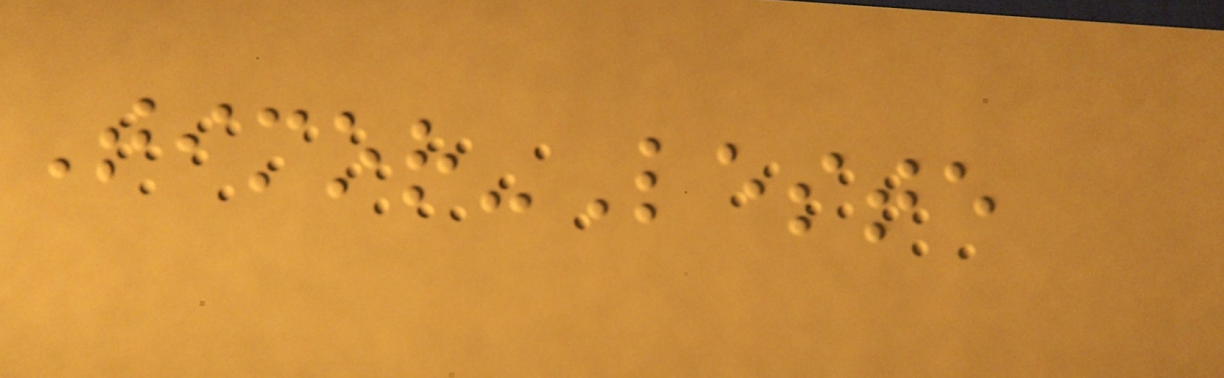Timor-Leste
